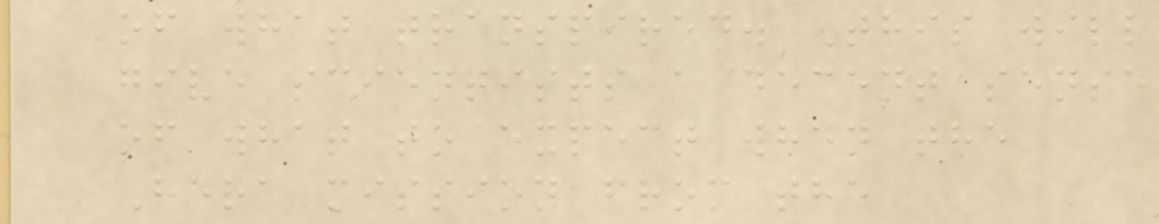of what transpired. This will
give scientists a decent sense
of what to expect when the
Hera mission from the
